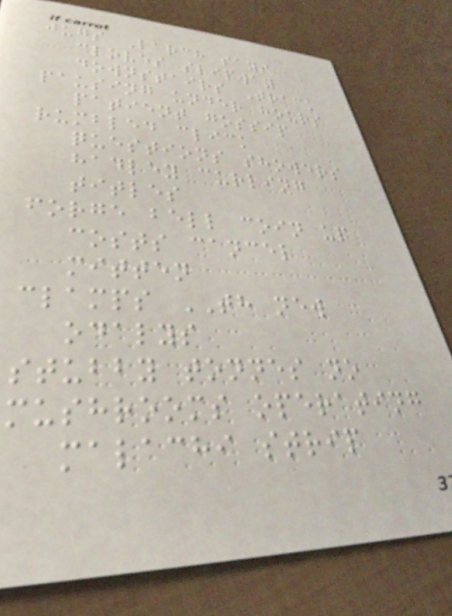jugs Larch says
cloves slipway
downstairs Track
pausing under hours
patient gossip
rumbled click
questions showers
hadley curling
titles
forge bell coin up
costs cancel
mitten
clamps TH new
odalys
stubby tonnes no
mushrooms operating
malachi strip
